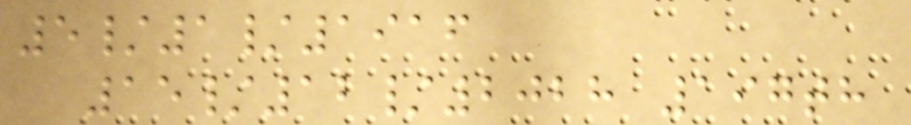5/1/1916
15/12/2028 197th
